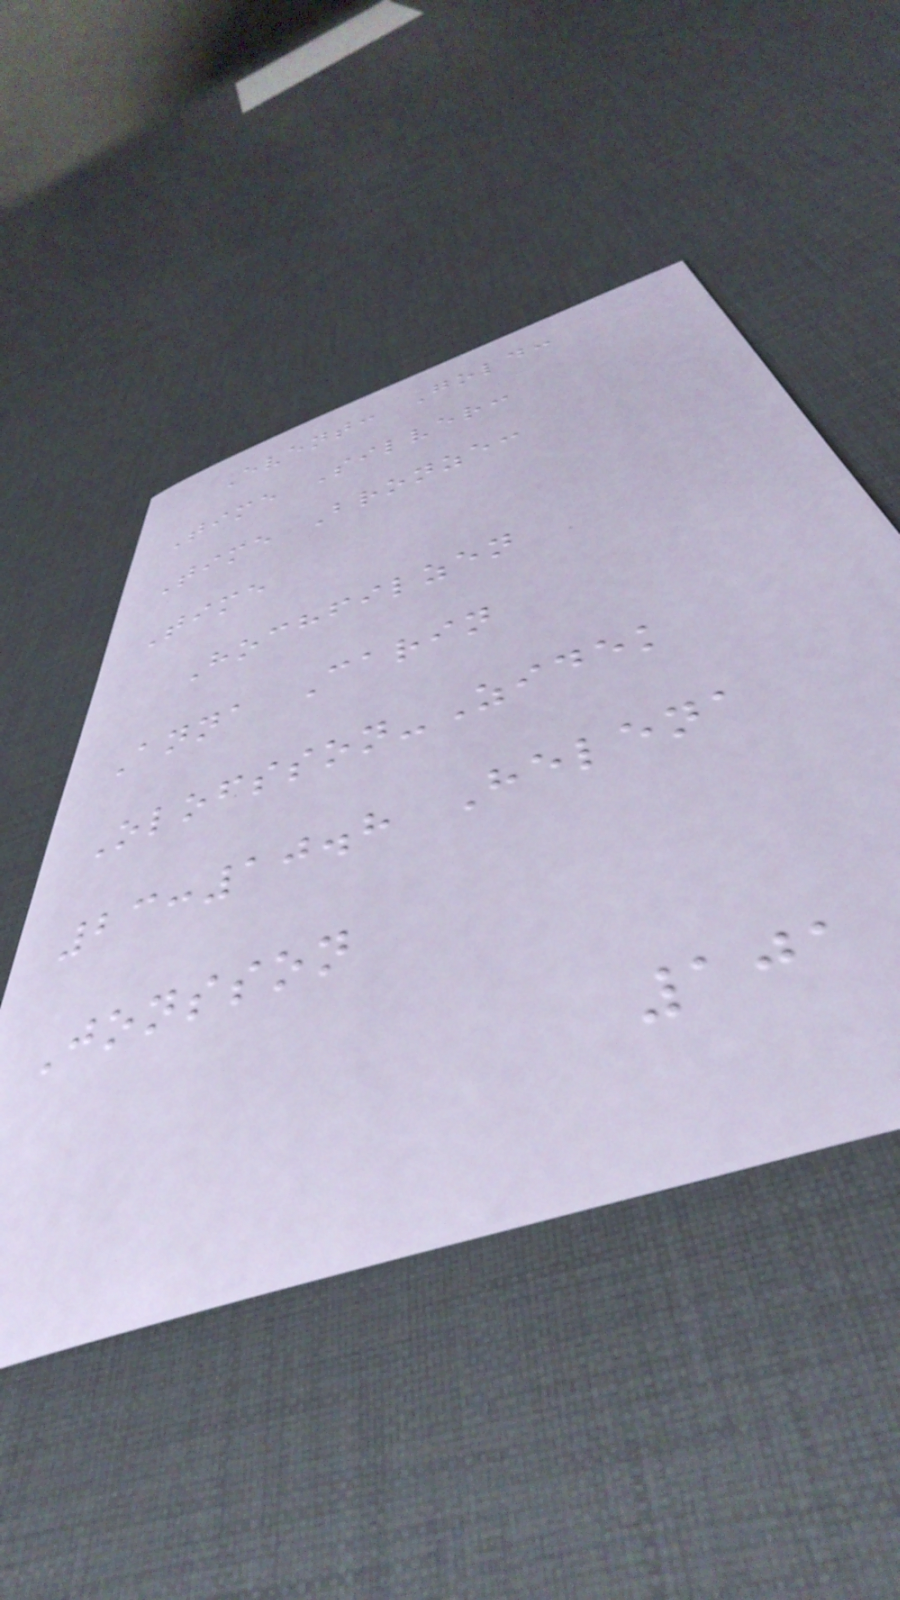Event: Gold:
Time Silver:
Time Bronze:
Time
Hochfilzen
Anna Carin
Olofsson-Zidek
23:10.8 Helena
Jonsson
101
